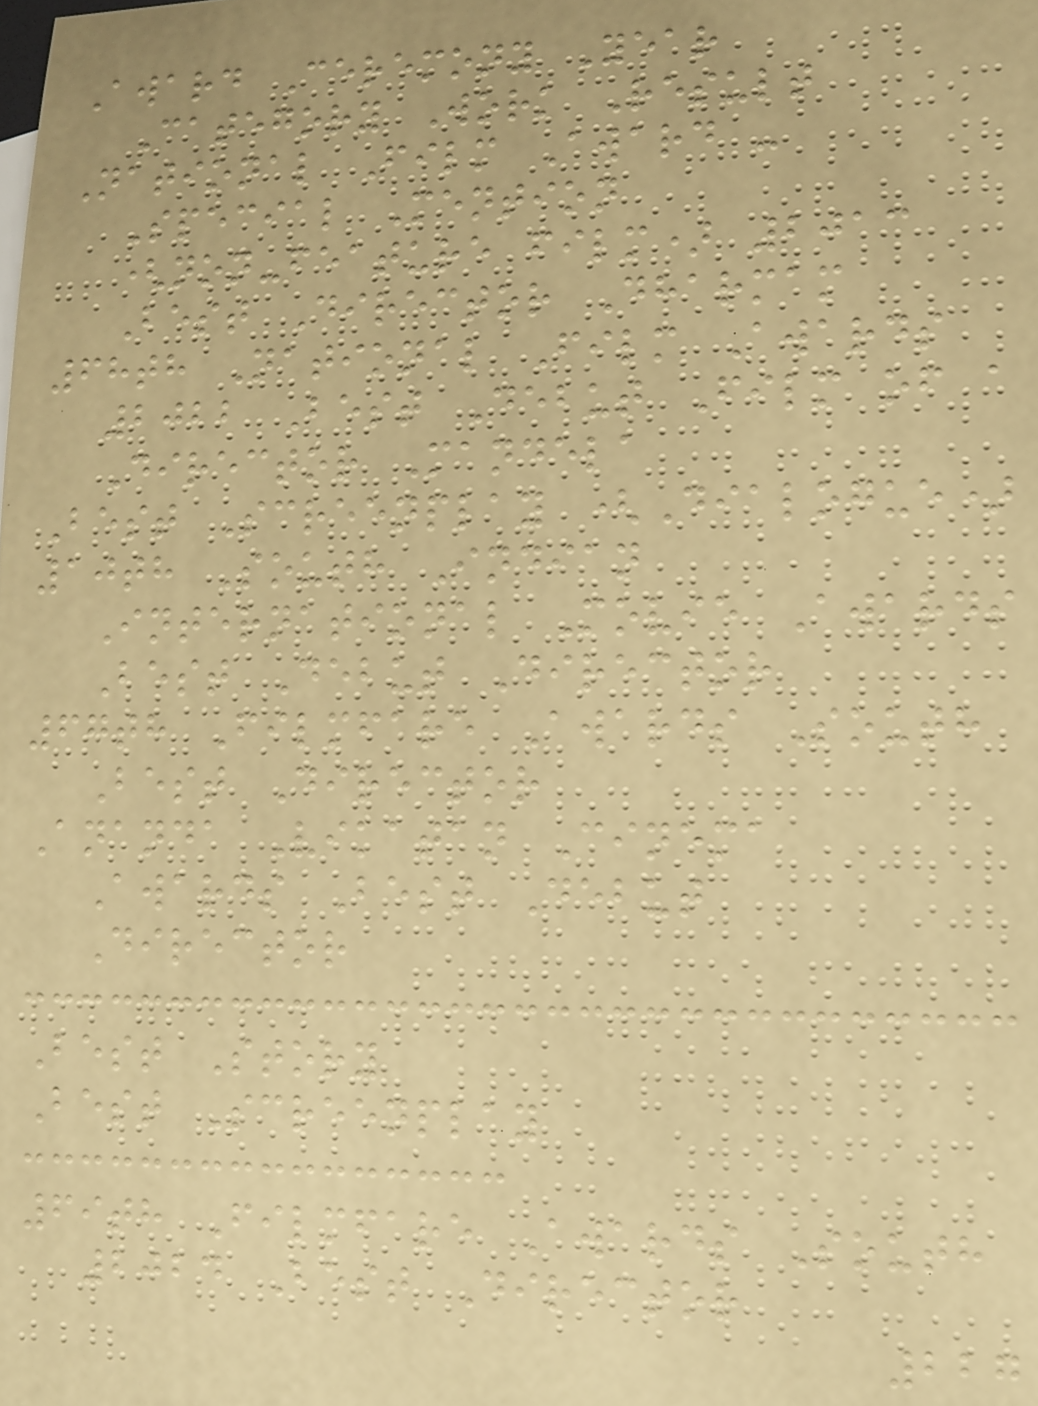Award Ceremony Year
Category Work Result
National Film Award -
Special Mention
(non-feature film) 2013
Best Director Dharmam
68th National Film Awards
2022 Best Debut Film of a
Director Mandela
Best Screenplay (Dialogue)
10th South Indian
International Movie Awards
Best Debut Director
67th Filmfare Awards South
Best Director
Ananda Vikatan Cinema
Awards Best Debut
Director
Best Story
Best Screenplay
69th Filmfare Awards South
2024 Best Director
227
